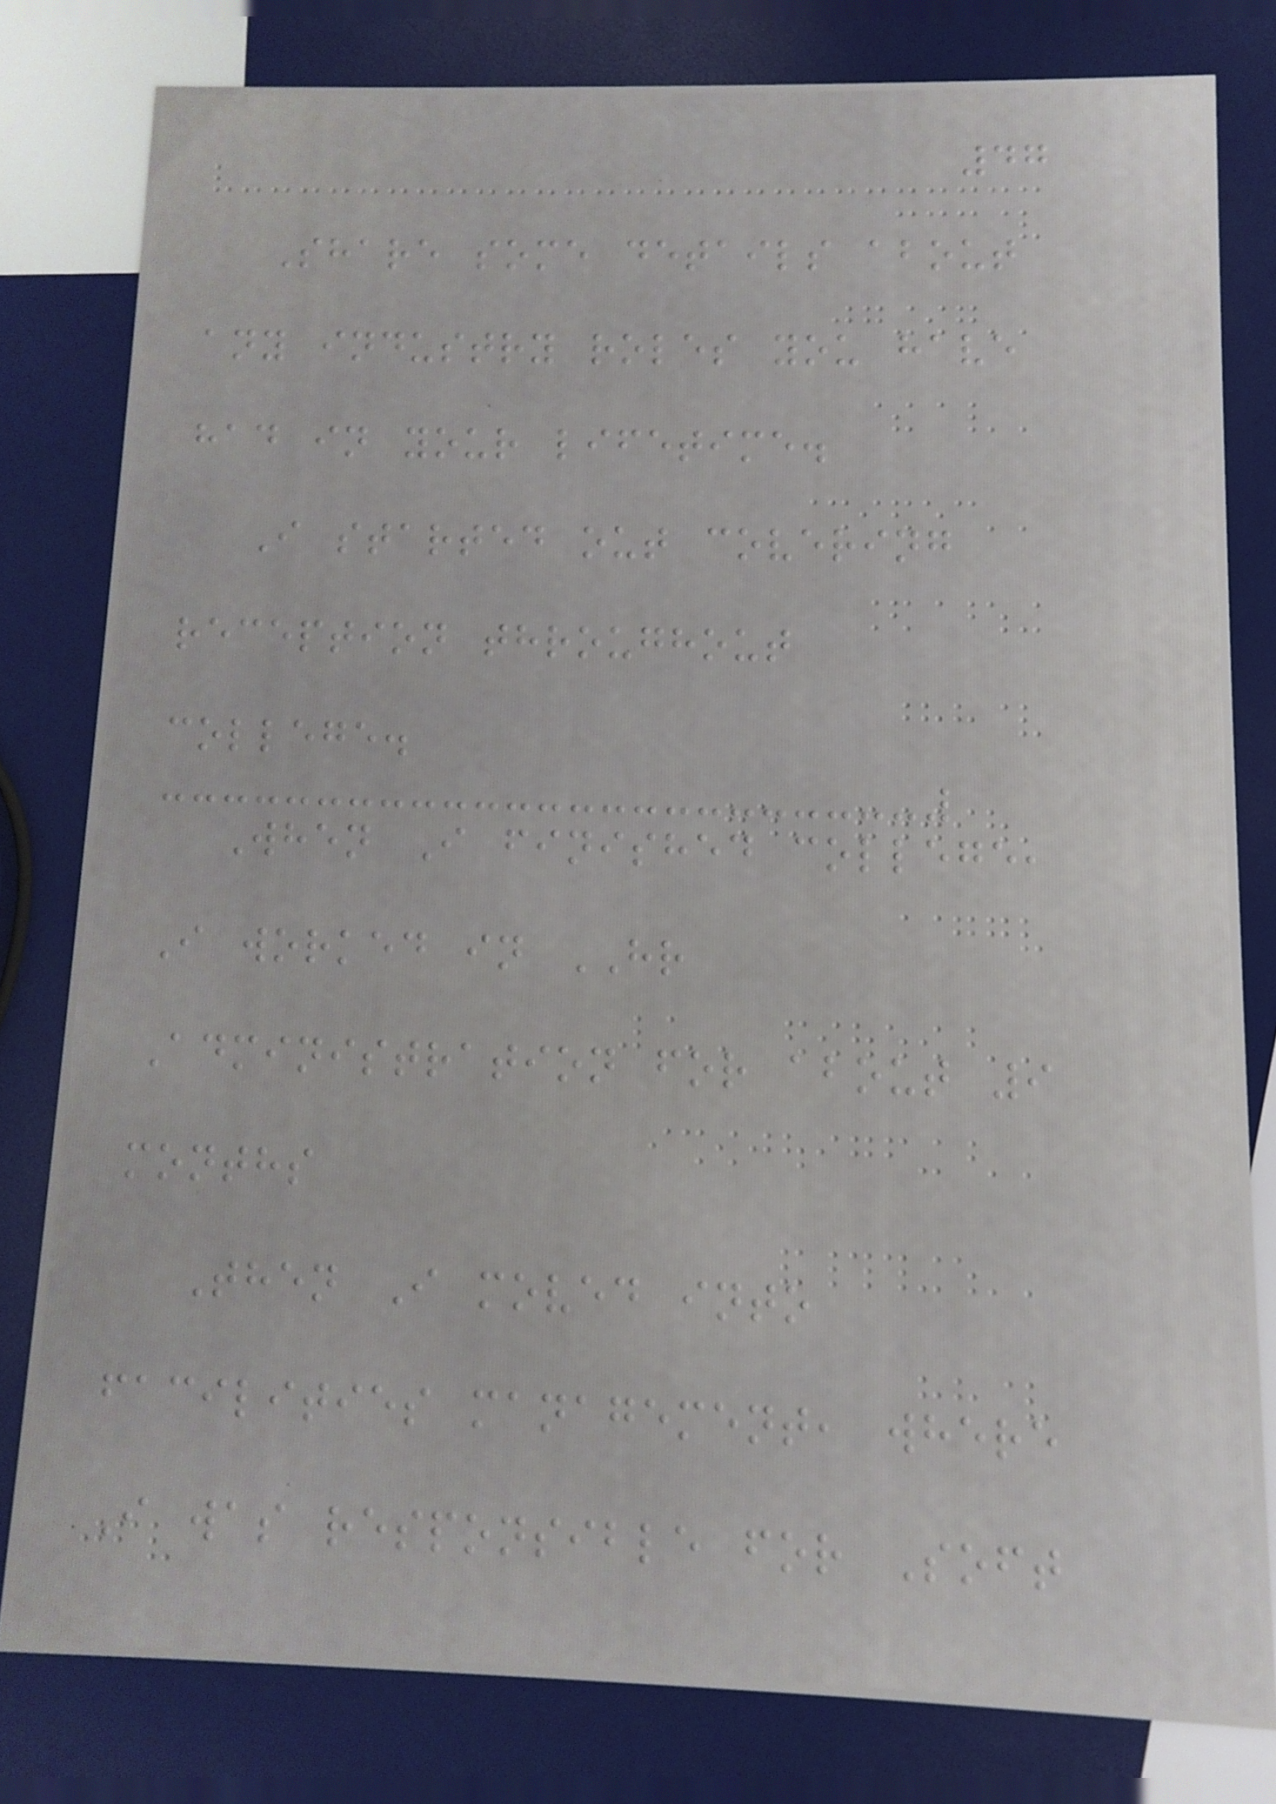47
Share some details about
any industry roles you have
had in your lifetime.
I started out covering
reception throughout
college.
When I finished college,
I worked in HR
Administration for about 9
months
Then I moved into
facilities management, where
I was responsible for Soft
